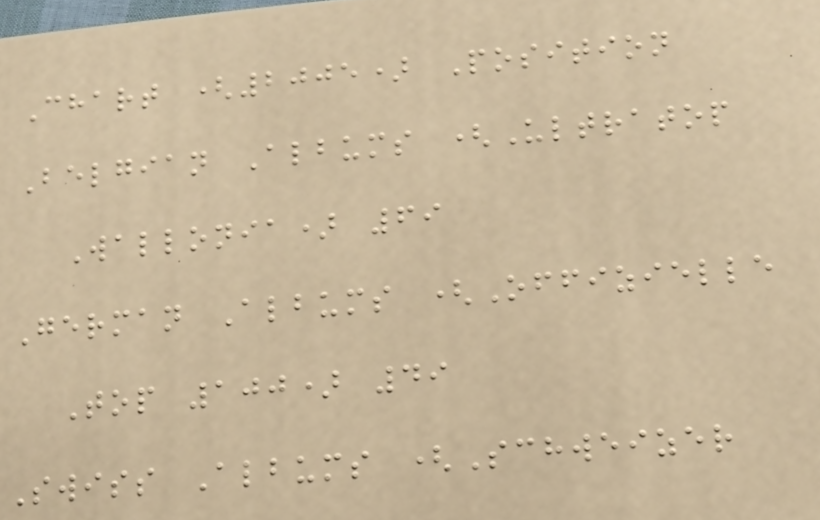Chart (2005) Position
Belgian Albums (Ultratop
Wallonia) 69
German Albums (Offizielle
Top 100) 49
Swiss Albums (Schweizer
